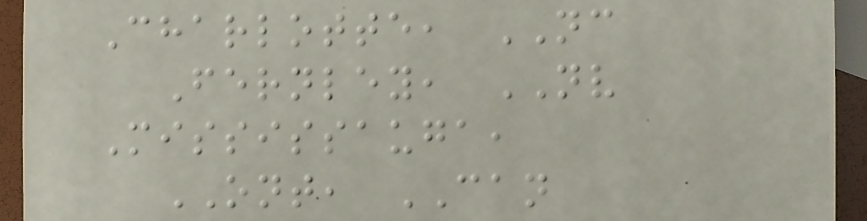Charlotte, NC
Fernley, NV
Mississauga,
ONT, CAN
